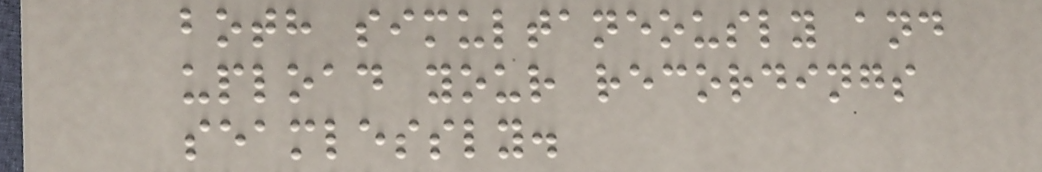both simultaneously and
upload your recordings
seamlessly.
